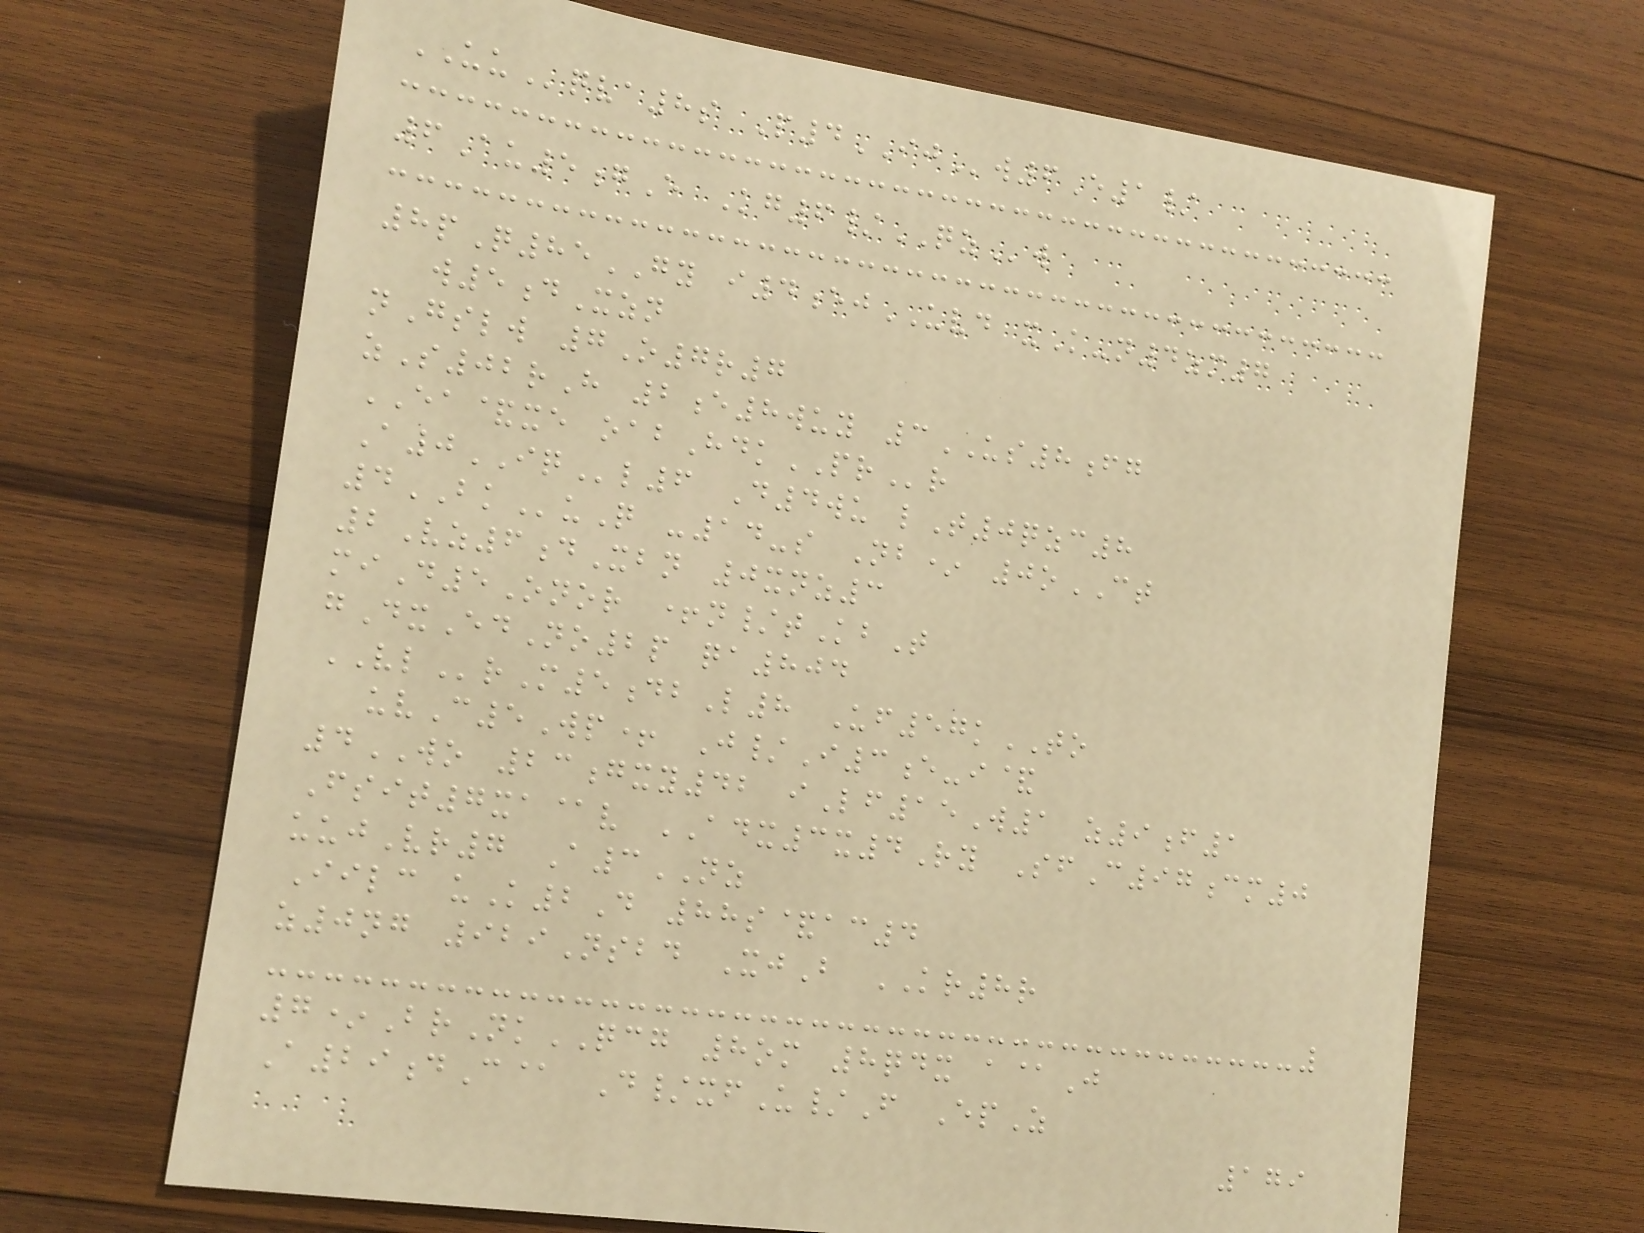UUqva8s P4IJw6E1/
6Au5gE Kg6/QZw
8pQ85GY i4ejUVD xK-n4zm7
w5dXzn
nGslw 7O7r7
zS02rH 2e8wuy 3US8fg
EA&xe oabHdkPRr
A0IQl6 D4wu lT0qzc8
4BKuQ -14-s Nb* 0oCT
2Vz6dXbn 0xnz3
miD5Onor +n/tKbT
gDxEdNo2p qa804
VLrM5dbL8 Uf57kTO
uvC5Wp+ J/I3e-i&
4WO 23gxy42 iLf15W1 z9f1
Fsit7xa@v ADX3x4Ry SfC97cm0
uujVr7 A3NZ
Iilc uK2D 88s&ac4
z0ng 929Nsbd XjB KR8r
7*BrNkQCG 8om 8qdx a@J
A29dC@ D/xfU/F EpZ
179
